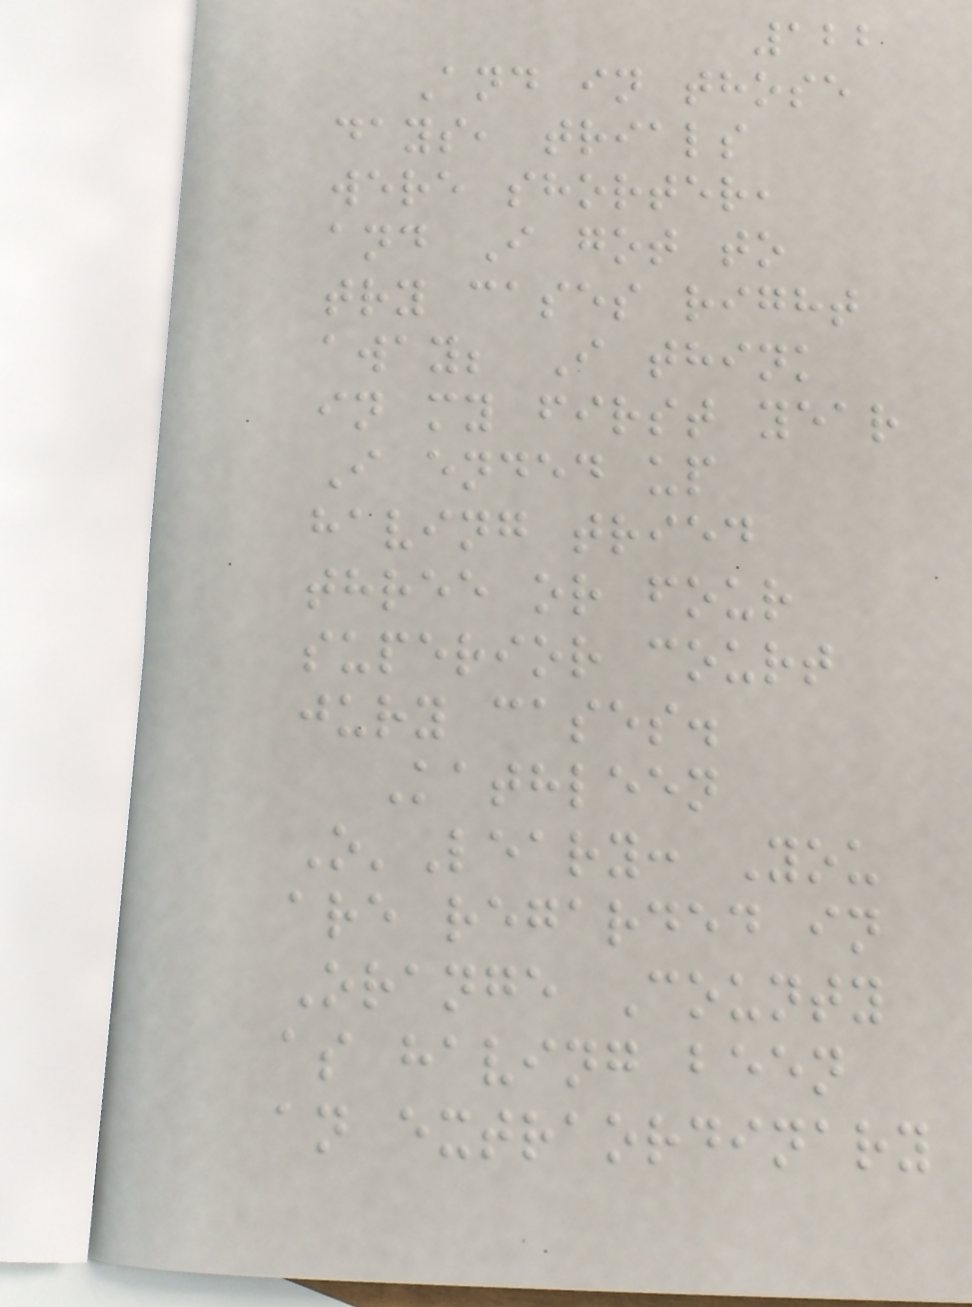122
And in those
days, trials
were shorter,
and I got to
try cases right
away; I think
in my first year
I ended up
having tried
three or four
superior court
jury cases.
Kathleen
O'Leary: You
are regarded in
Orange County
as having been
an extraordinary
